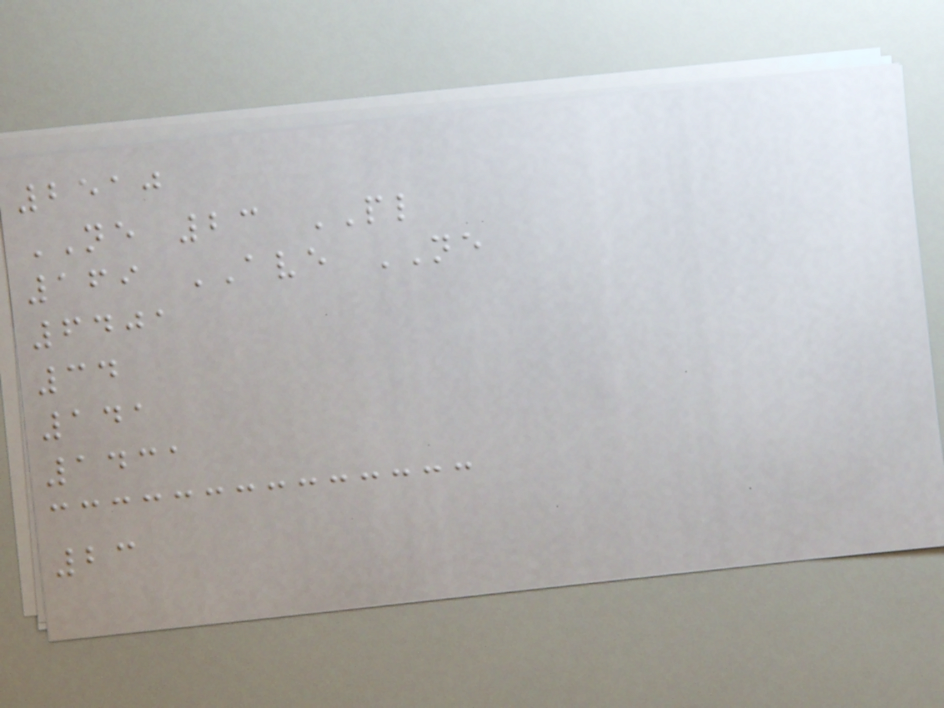2510
NE 23 PL
169 AVE NE
6401
34
141
1431
23
